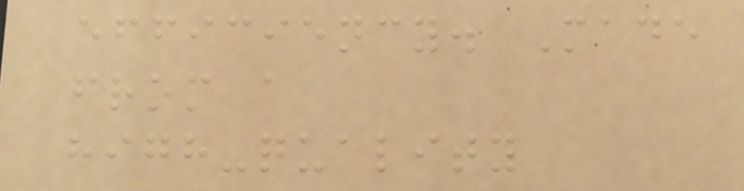efficiency. Made
from a
high-quality
